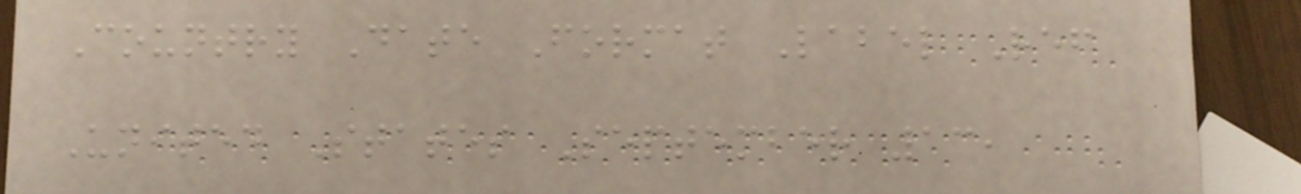Country Date Format Label Ref
United States September 13,
